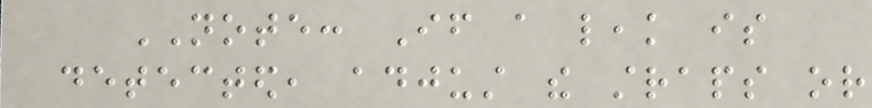NOTE: If a leak is
detected, adjust the straps or
